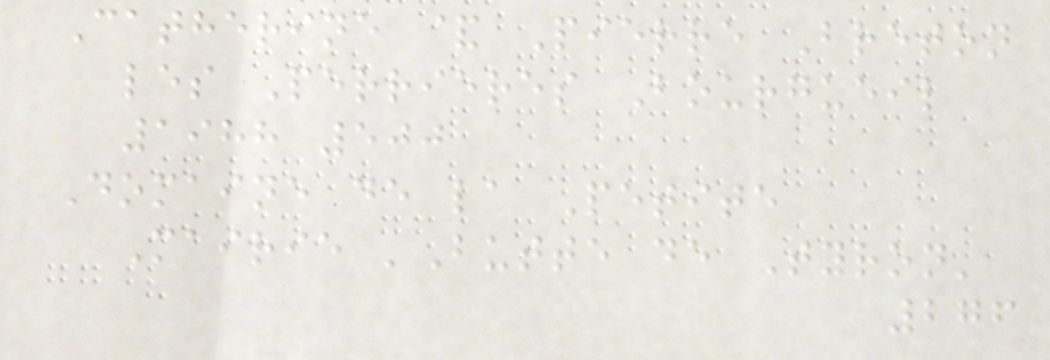Catherine & Pierre Breton
les Perrieres Bourgueil
1988 500
Domaine de la Petite
Mairie 'Butte de Tyron'
276
